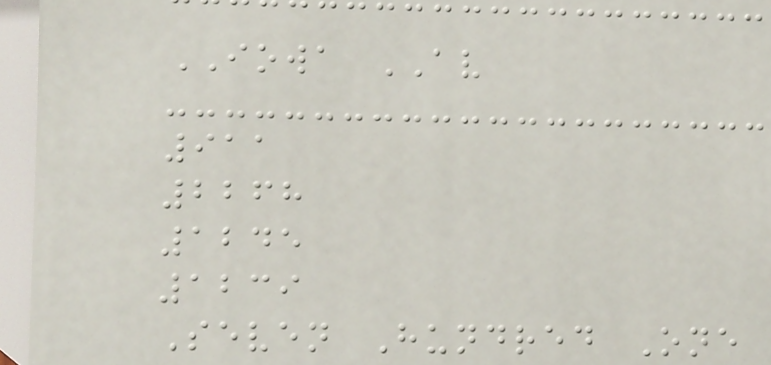IOWA AV
911
2268
1245
1239
Seven Hundred One
